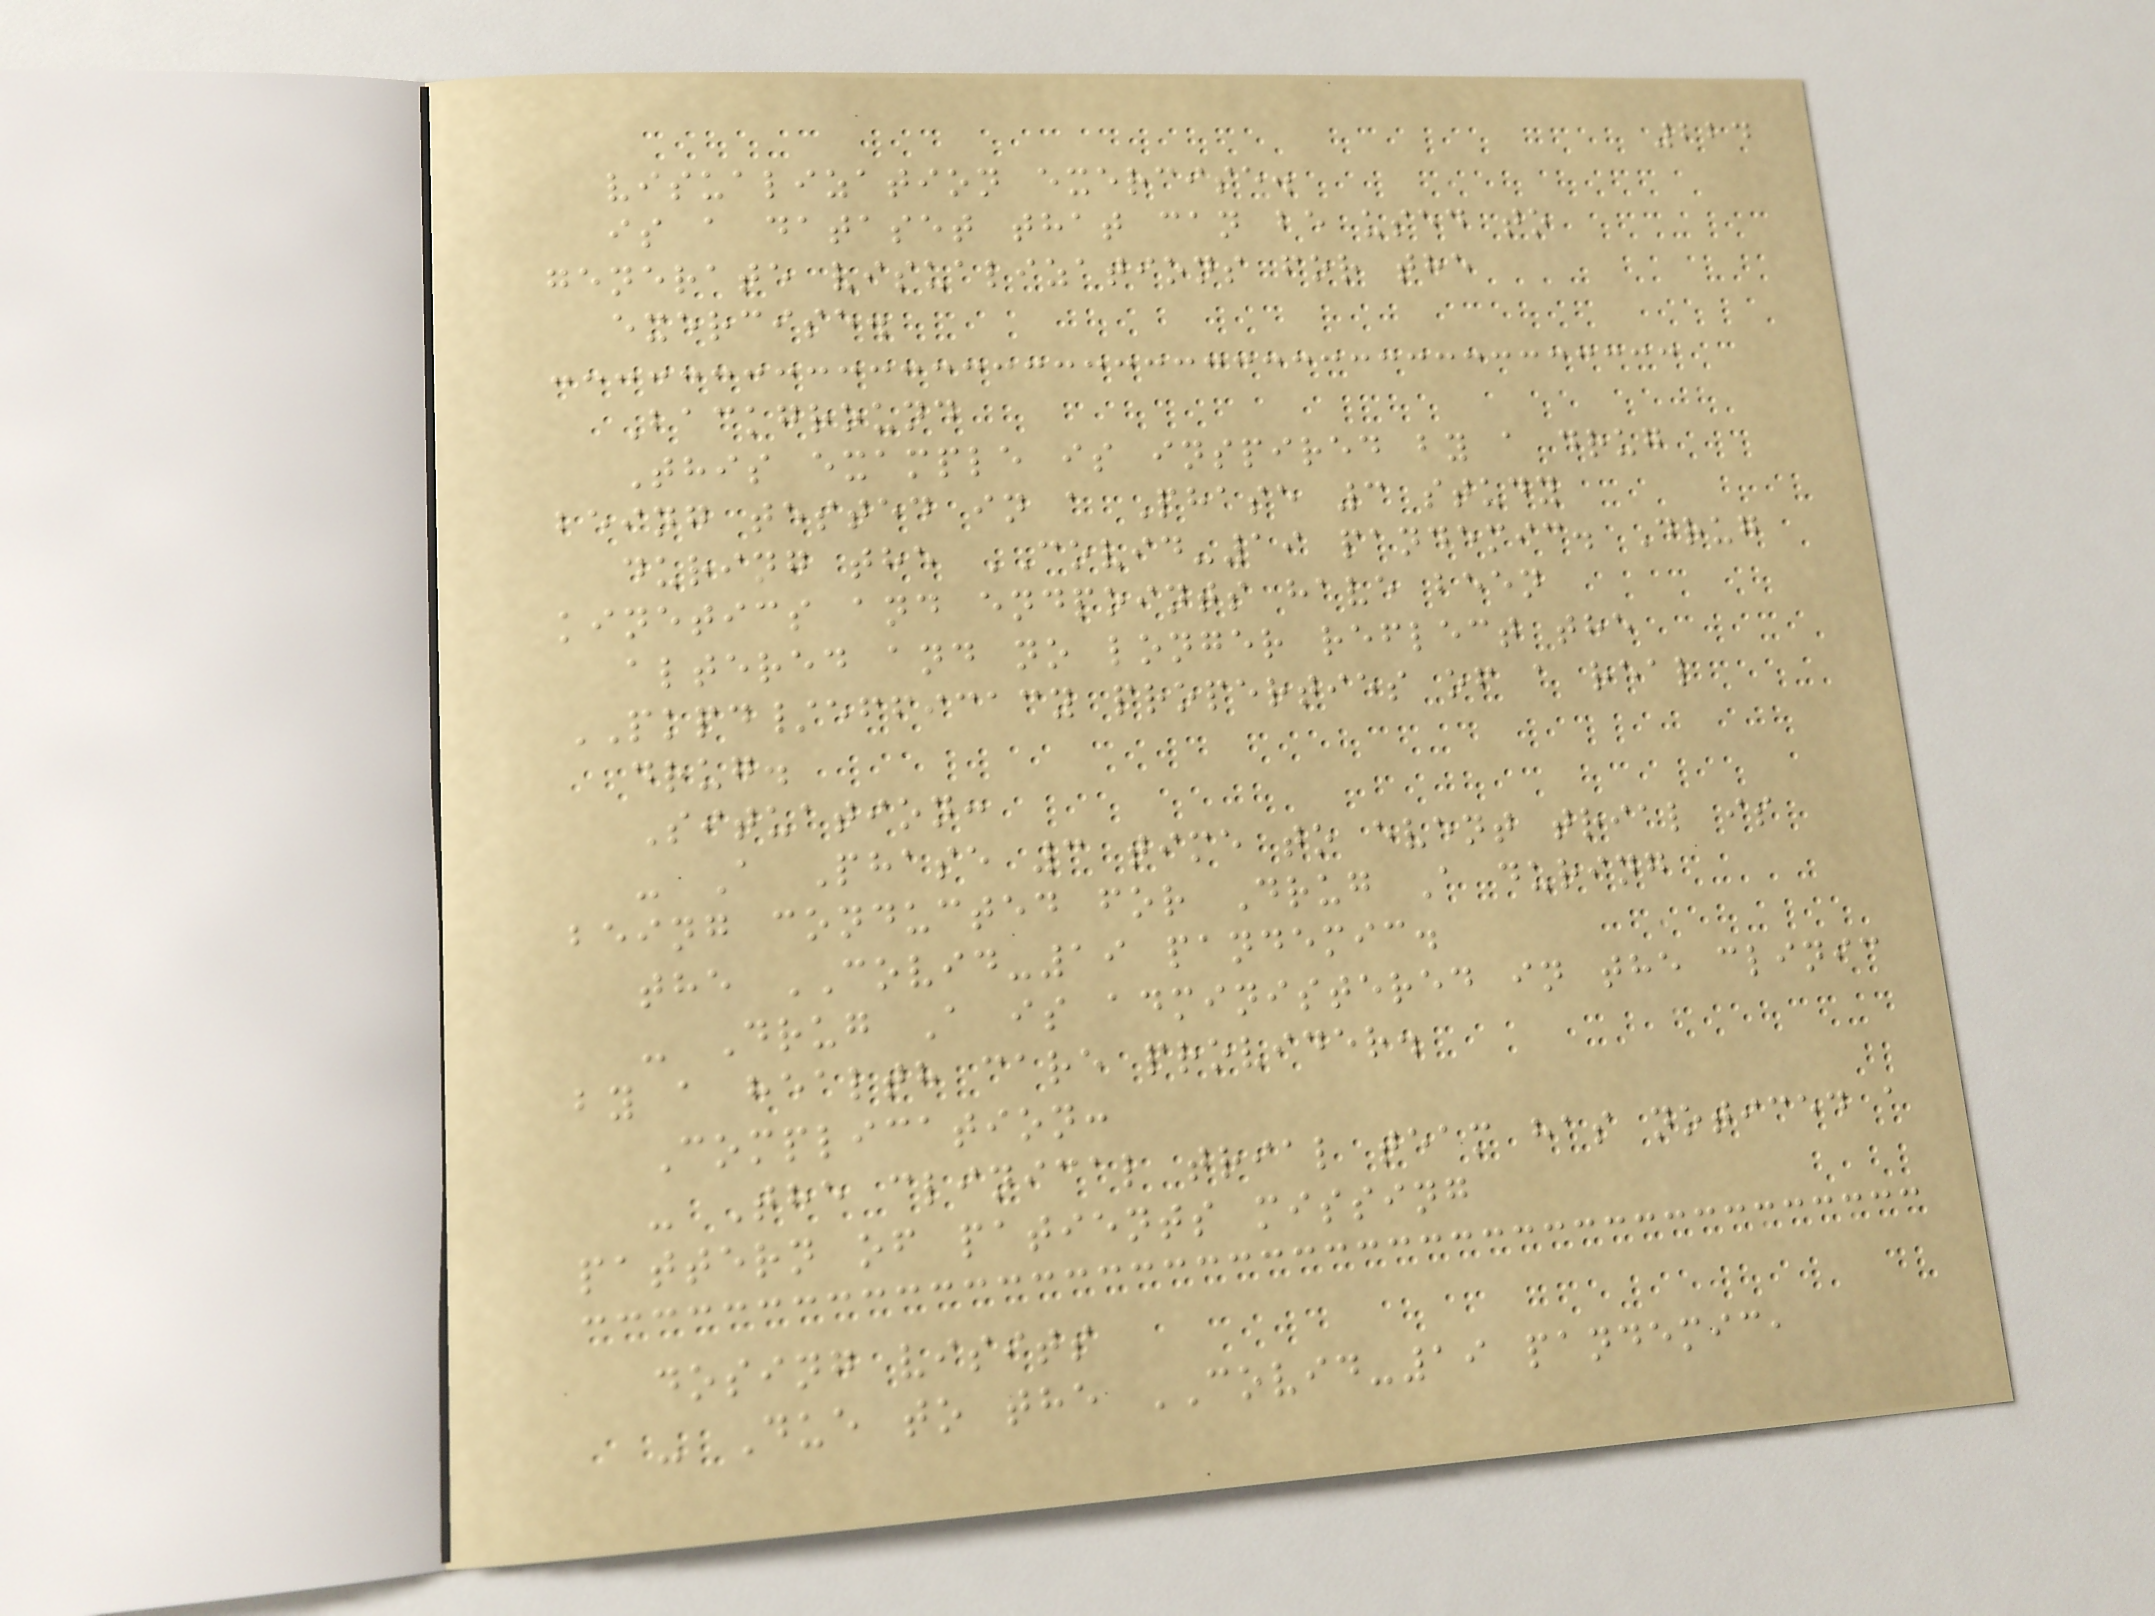224
visualization exercise.
is a dataset that can be used to
generate visualizations for the
exercise.
Background
This example is inspired by a drug
being tested in a Phase 3 study
during the COVID-19 pandemic. Drug
kinetics and endpoints have been
altered and no longer reflect the
PKPD/efficacy properties of a real
drug.
Situation:
- A Phase 3 time to event trial is
being conducted for Drug A during
the COVID-19 pandemic.
- Drug A is administered in the clinic
by a health care provider.
Complication:
- The clinical trial team has noticed a
pattern of patients missing
dosing visits
- Due to the COVID-19 pandemic,
